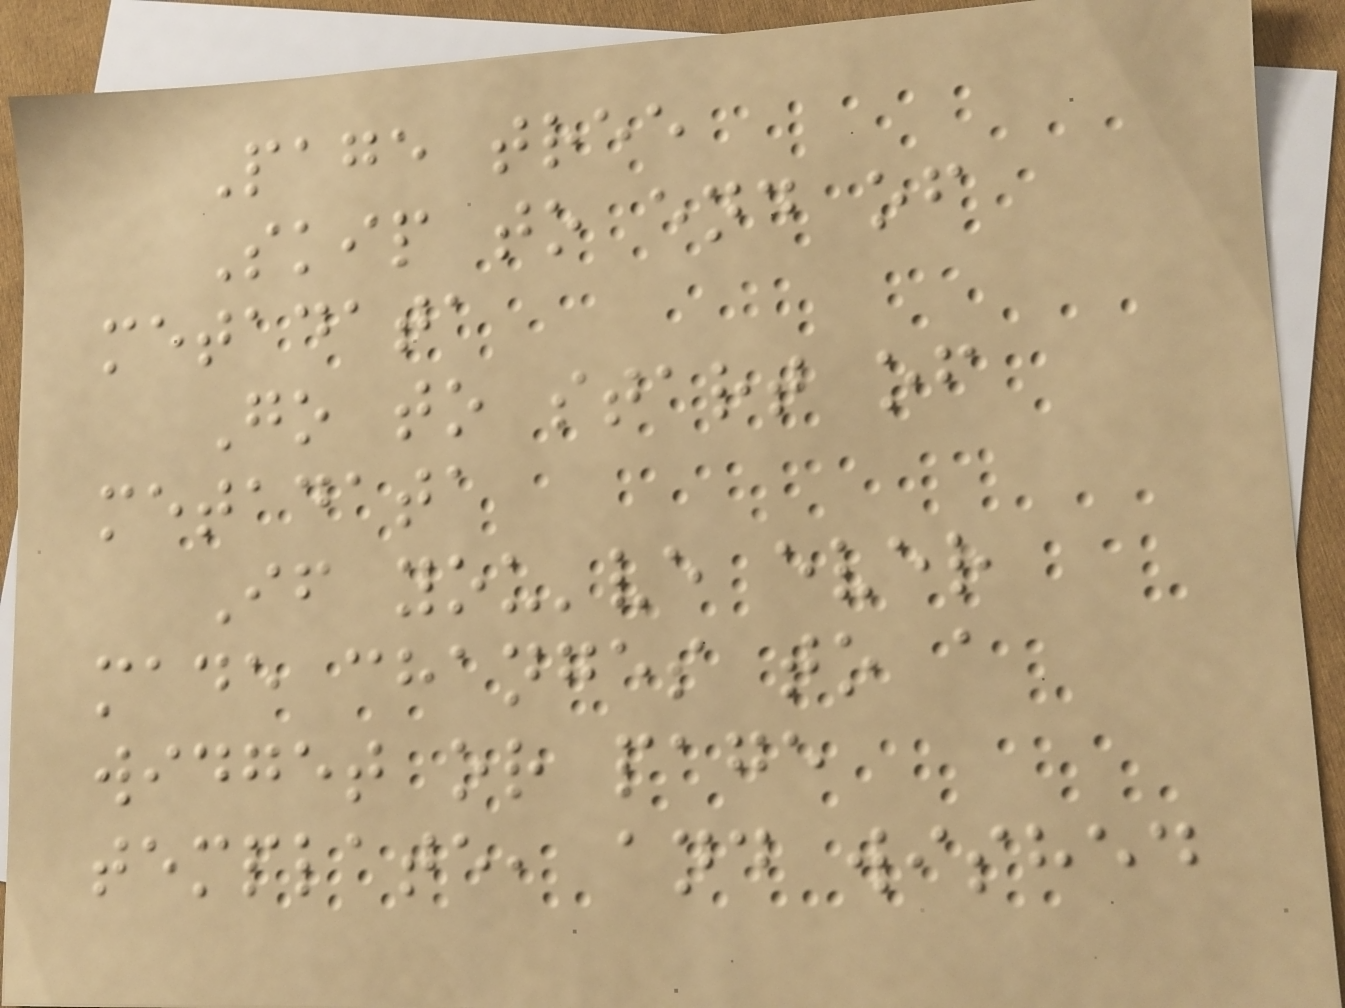Page tree
Skip to end of
metadata
Go to start of
metadata
If you've ever
made changes to a
widget or page
template, and wished
